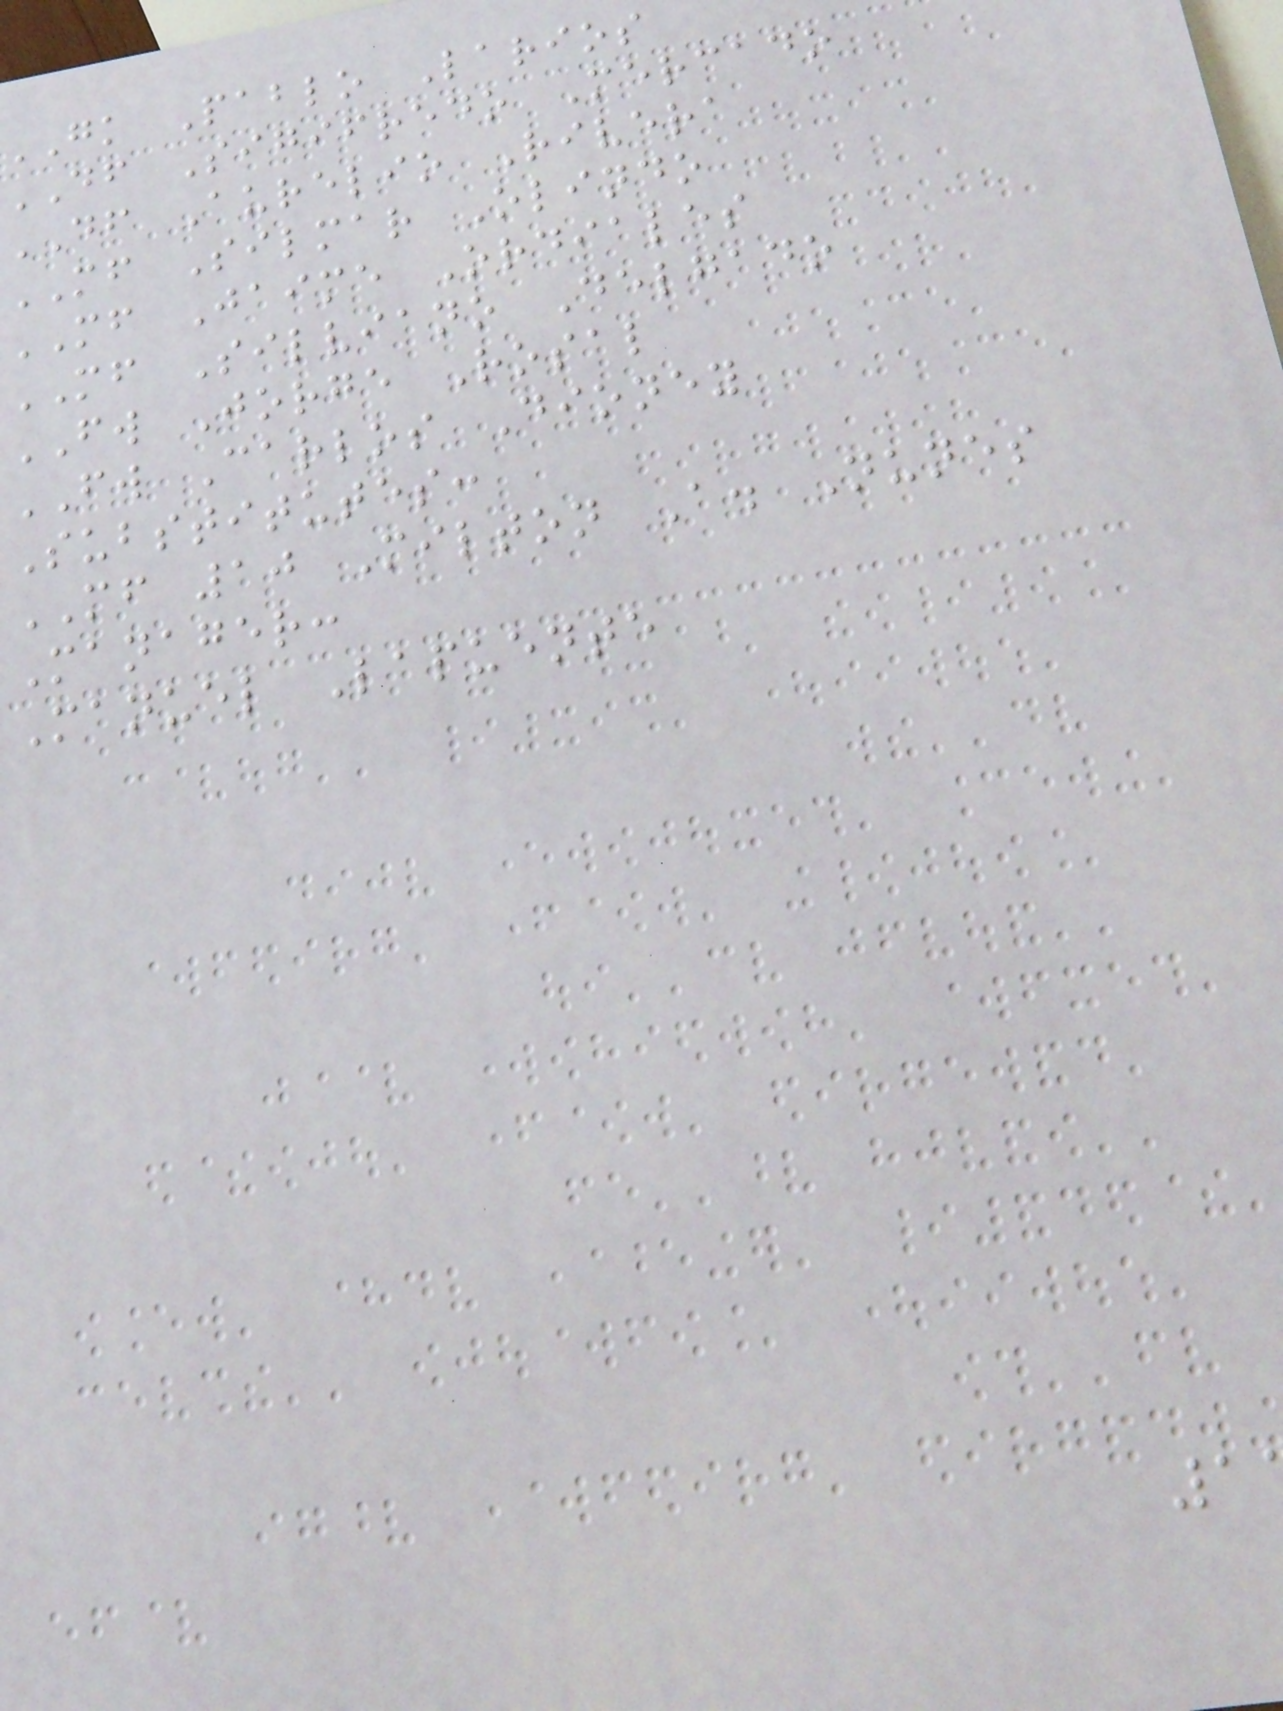GK Pablo Larios
DF Sigifredo Mercado
DF Aurelio Rivera
MF Silmar Olindo
MF Jaime Ordiales
MF Silviano Delgado
FW Jorge Rosal
FW Carlos Dioney
Substitutes:
MF 10 Milton A. Nunes
Manager:
Manuel Lapuente
